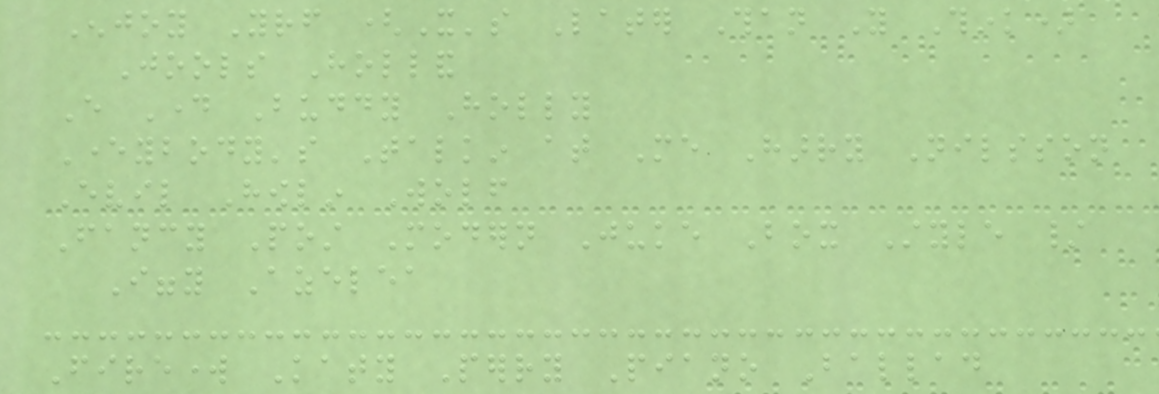Enjoy Yourself (It's Later Than You Think)
Jools Holland
Every Day Buddy Holly
Everybody's Talkin at Me Harry Nilsson
Evil Howlin Wolf
Fancy Post Modern Juke Box Style /
Iggy Azelea
Firework Katy Perry Piano Ballad
